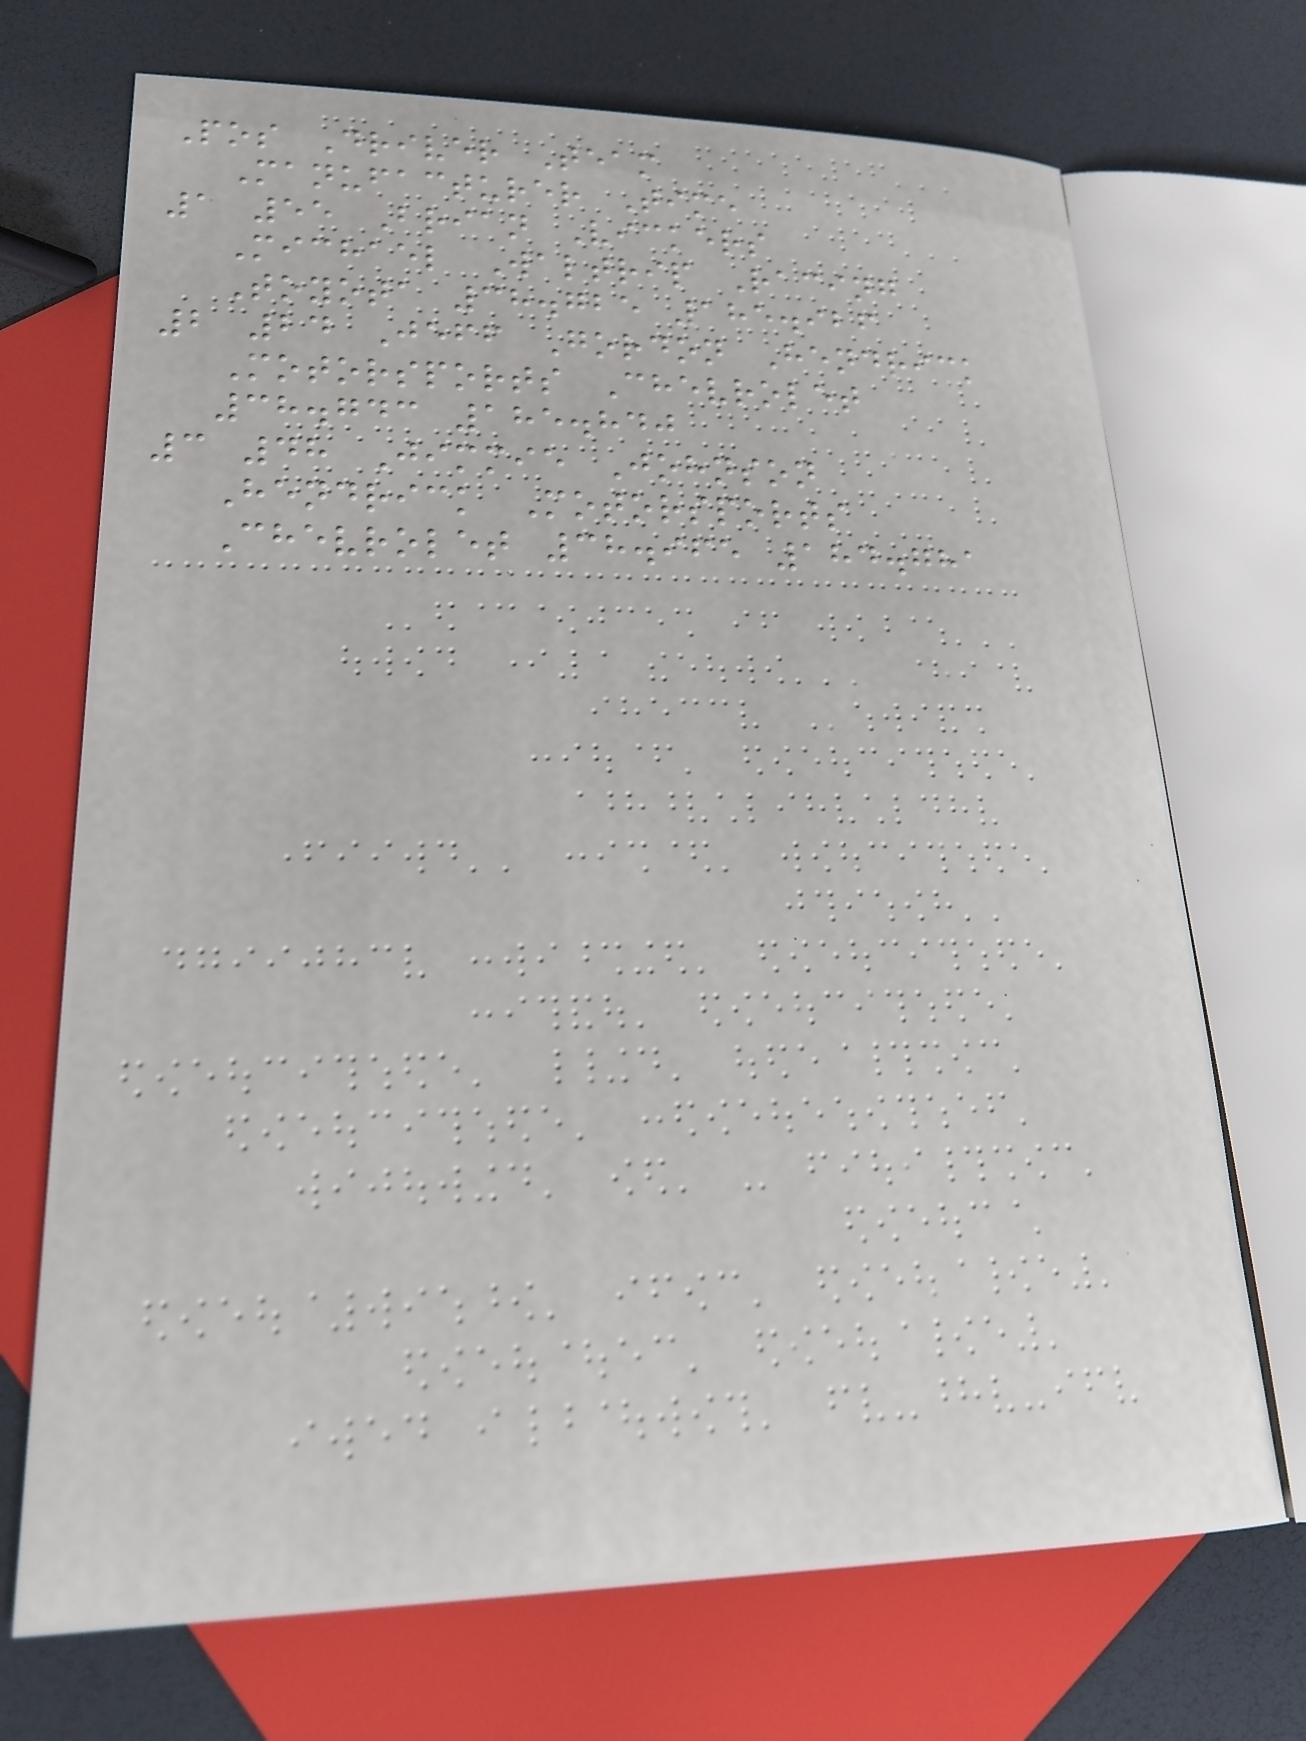Pos Driver Team
Manufacturer Time
1 55 Brian Vickers
Michael Waltrip Racing
Toyota 38.725 185.926
2 24 Jeff Gordon Hendrick
Motorsports Chevrolet
38.743 185.840
3 48 Jimmie Johnson
Hendrick Motorsports
Chevrolet 38.965 184.781
